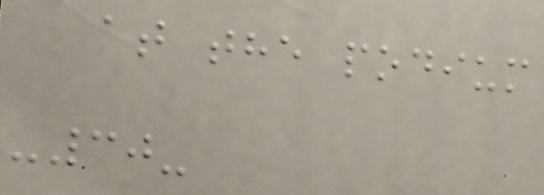at the podium
-30-
